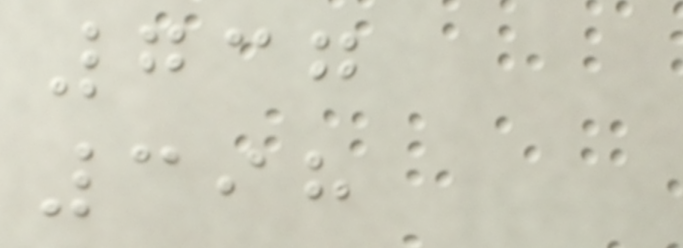737
398
